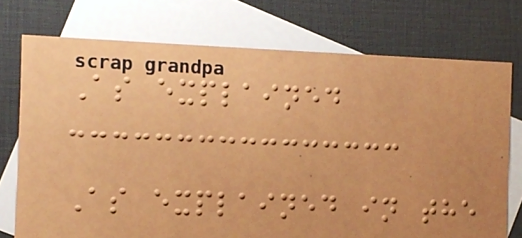As explained
As explained in the
